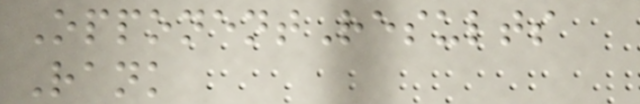OpponentResults
Rank
